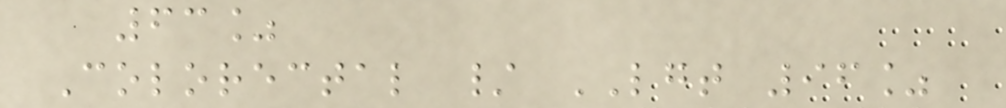63%
Colorectal / LGT 96%
